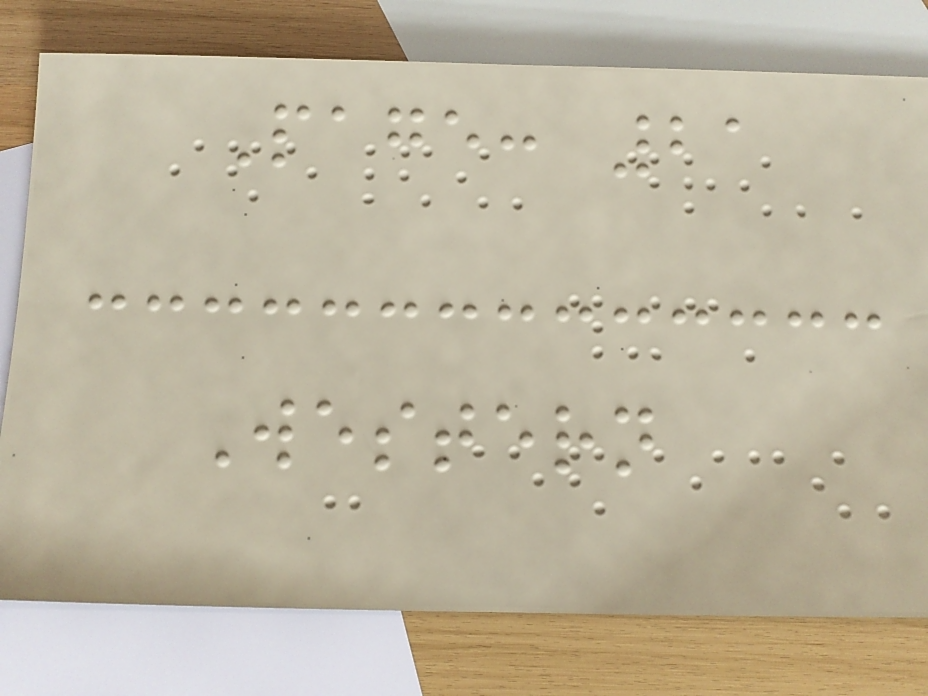Page: 21
Western
